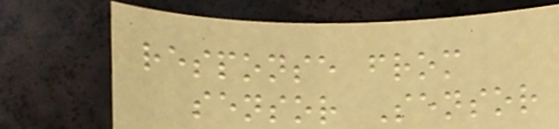response from
sensor Sensor
